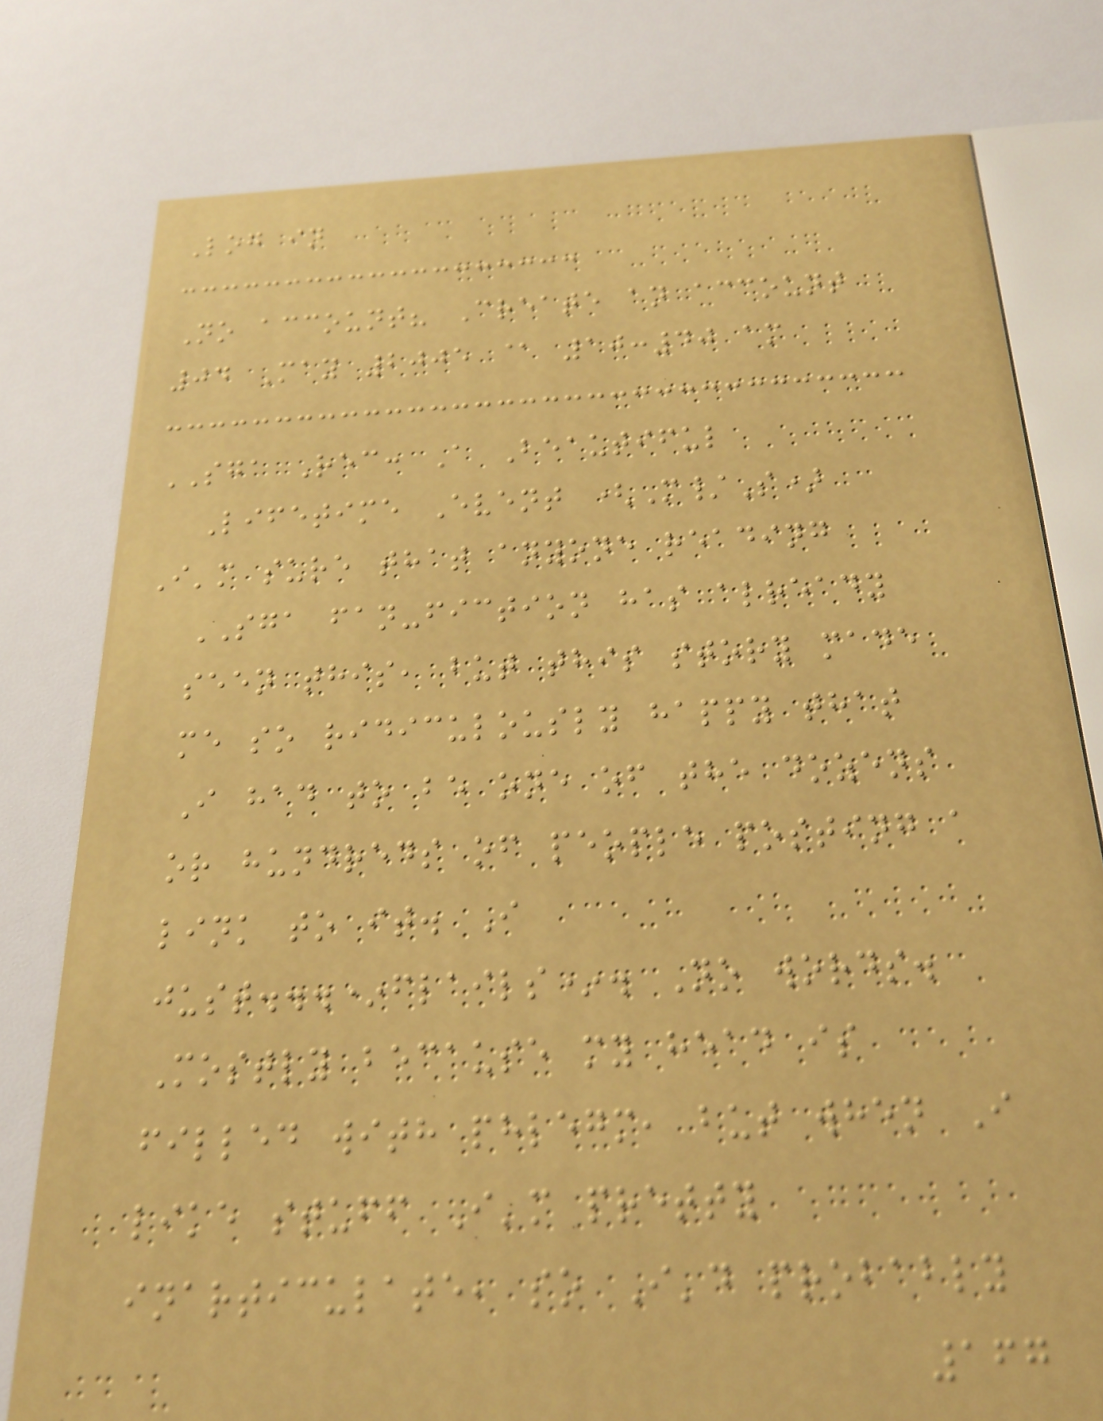Log in
No account? Create an account
04 May 2005 @ 10:40 am
SGA Rec: A Beautiful
Lifetime Event (M/S)
I'm sure that anyone reading
SGA fan-fiction has already
seen this, but this story made
me so ridiculously happy that
I had to be one of the dozens
or hundreds of people posting a
link to it. I
just...*flails*. No words.
Mostly because my head is
filled with phlegm, but when I
like stuff I'm pretty
inarticulate, so I'd probably
167
